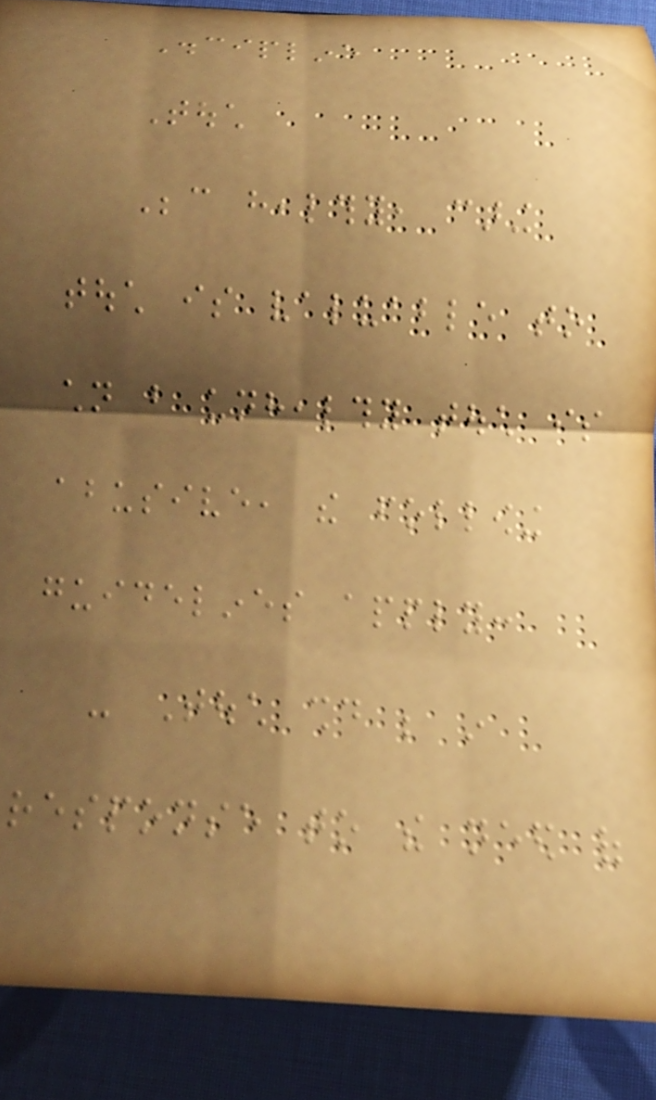Discipline
Touch
Because healthy, caring
touch is valuable to
children but unhealthy touch is
abusive, the following
guidelines apply:
- Touch should be in
response to the need of
